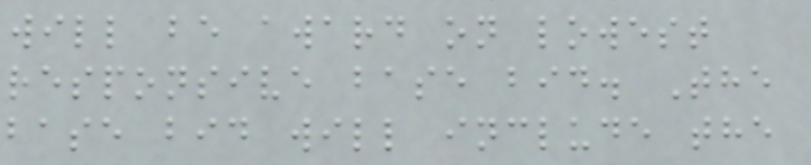will be award on lowest
responsive base bid. The
base bid will include the
